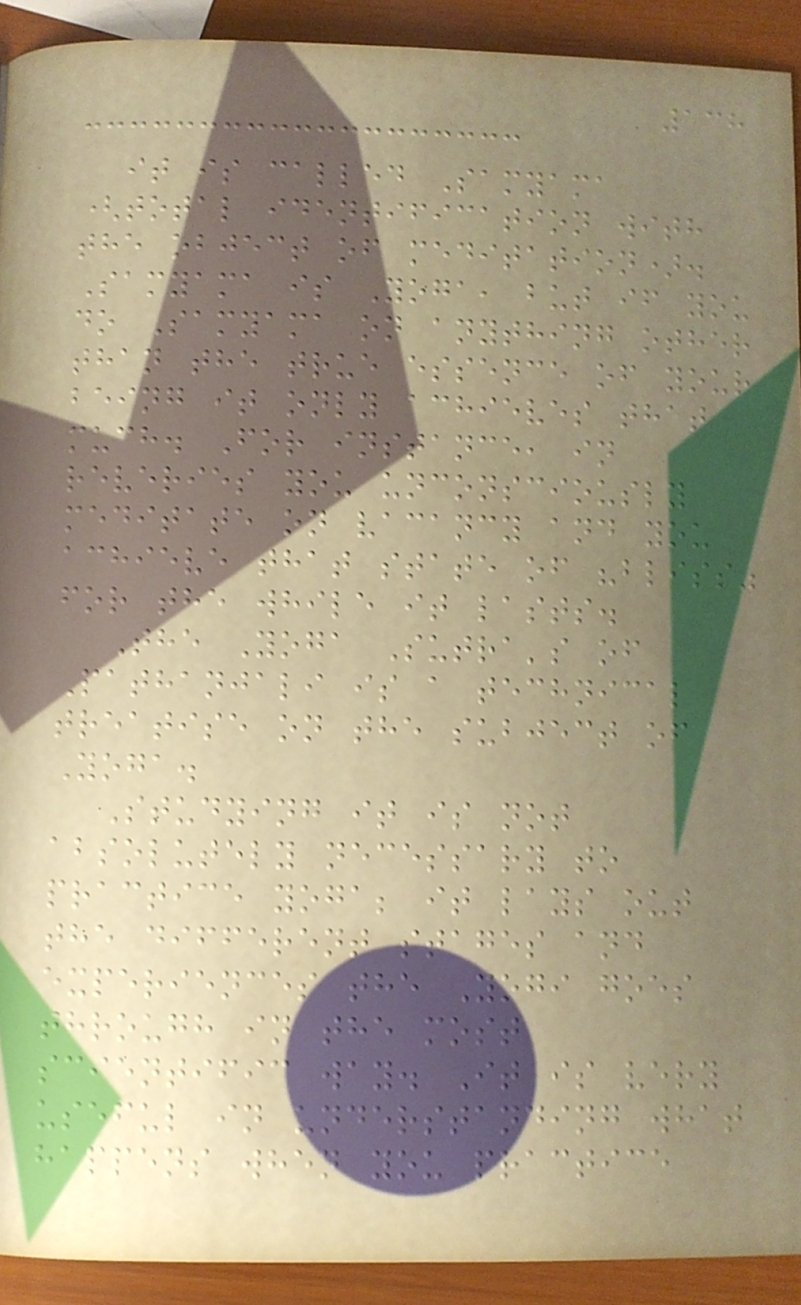138
it is called Samyama
(total identification with
the object of meditation).
Samyama is Yoga, but if you
do Samyama on anything other
than the true essence of your
being it only achieves that
much. For instance, in
reveries you unconsciously
meditate on vacancy and you
achieve that state of "bliss"
for the while it lasts.
The Yoga Sutra's of
Pathanjali is a technical
treatise on the subject of
Yoga.
Studying it is not
absolutely necessary to
practice yoga; it lays out
the different stages and
experiences the Yogi goes
through in the most
scientific way. It is very
useful in understanding what
happens when you practice
